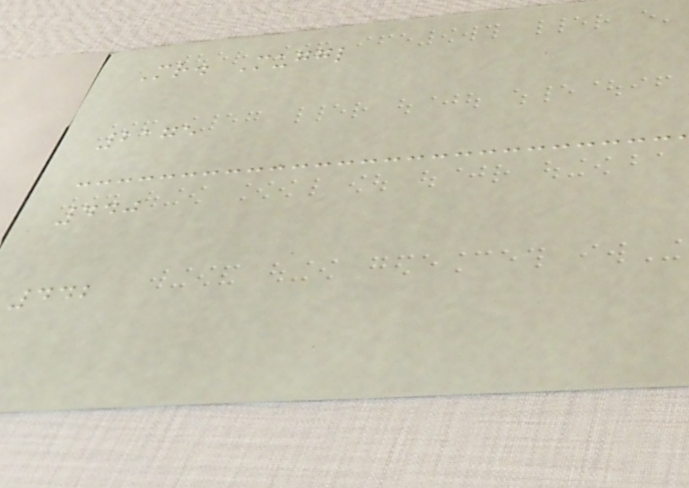Mr. Muggl
2175
440
442
